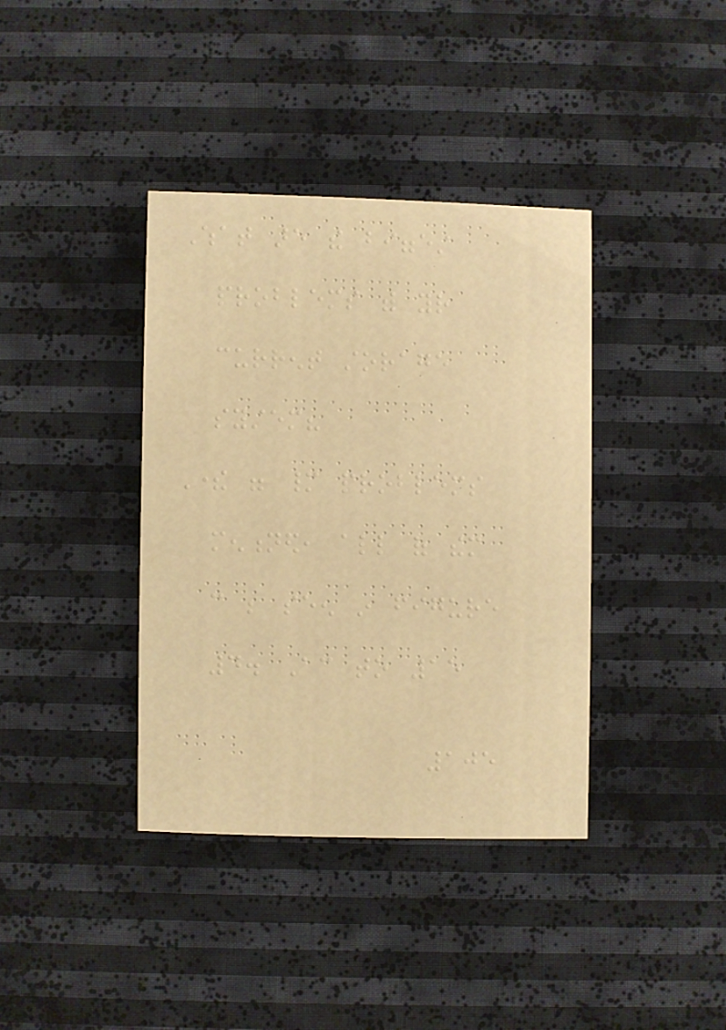What are the biggest
problems with your
current storage
system?
There were many problems
mentioned, all of them
can be seen in figure
4. According to 15
105
